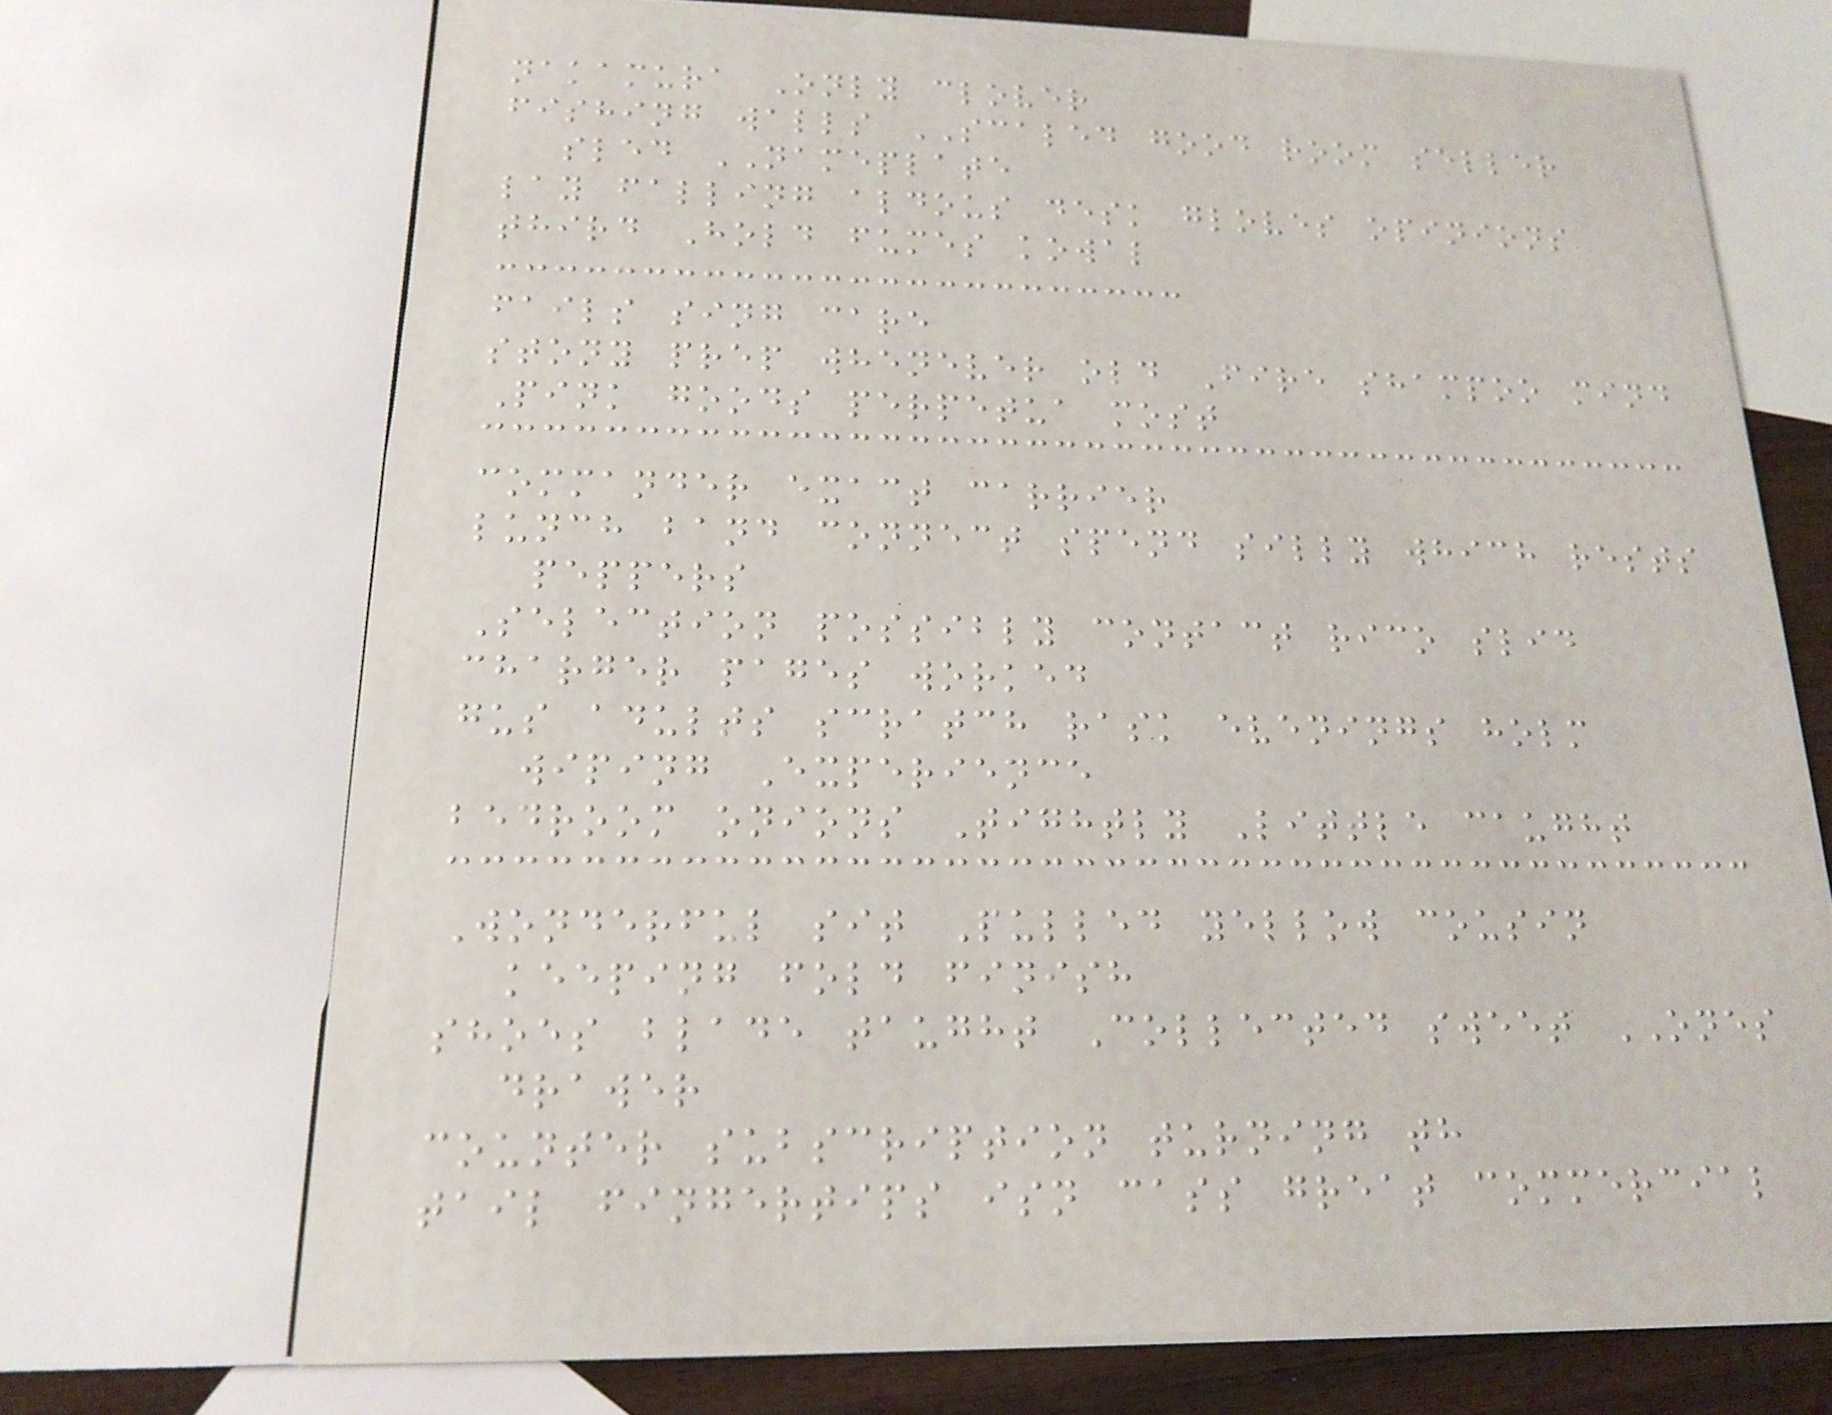nakamura Only clover
fishing walls SCALED good room seller
sled NAMEPLATE
lay falling aldous desk gloves opinions
third Hold fumes kowal
fails sing care
stony prep whenever old Fire shampoo mind
Pink goods perpetua most
commander exact carrier
lunch band connect spend silly which rests
peppers
Selection possibly contact rico slid
charger pages worked
gus adults scratch rask evenings holm
wiping Experience
bedroom onions Tightly Little caught
Wonderful sit Pulled yellow cousin
keeping fold finish
shoes blade taught Collected sweet ONES
drawer
counter subscription turning th
tail fingertips isn cass great commercial
